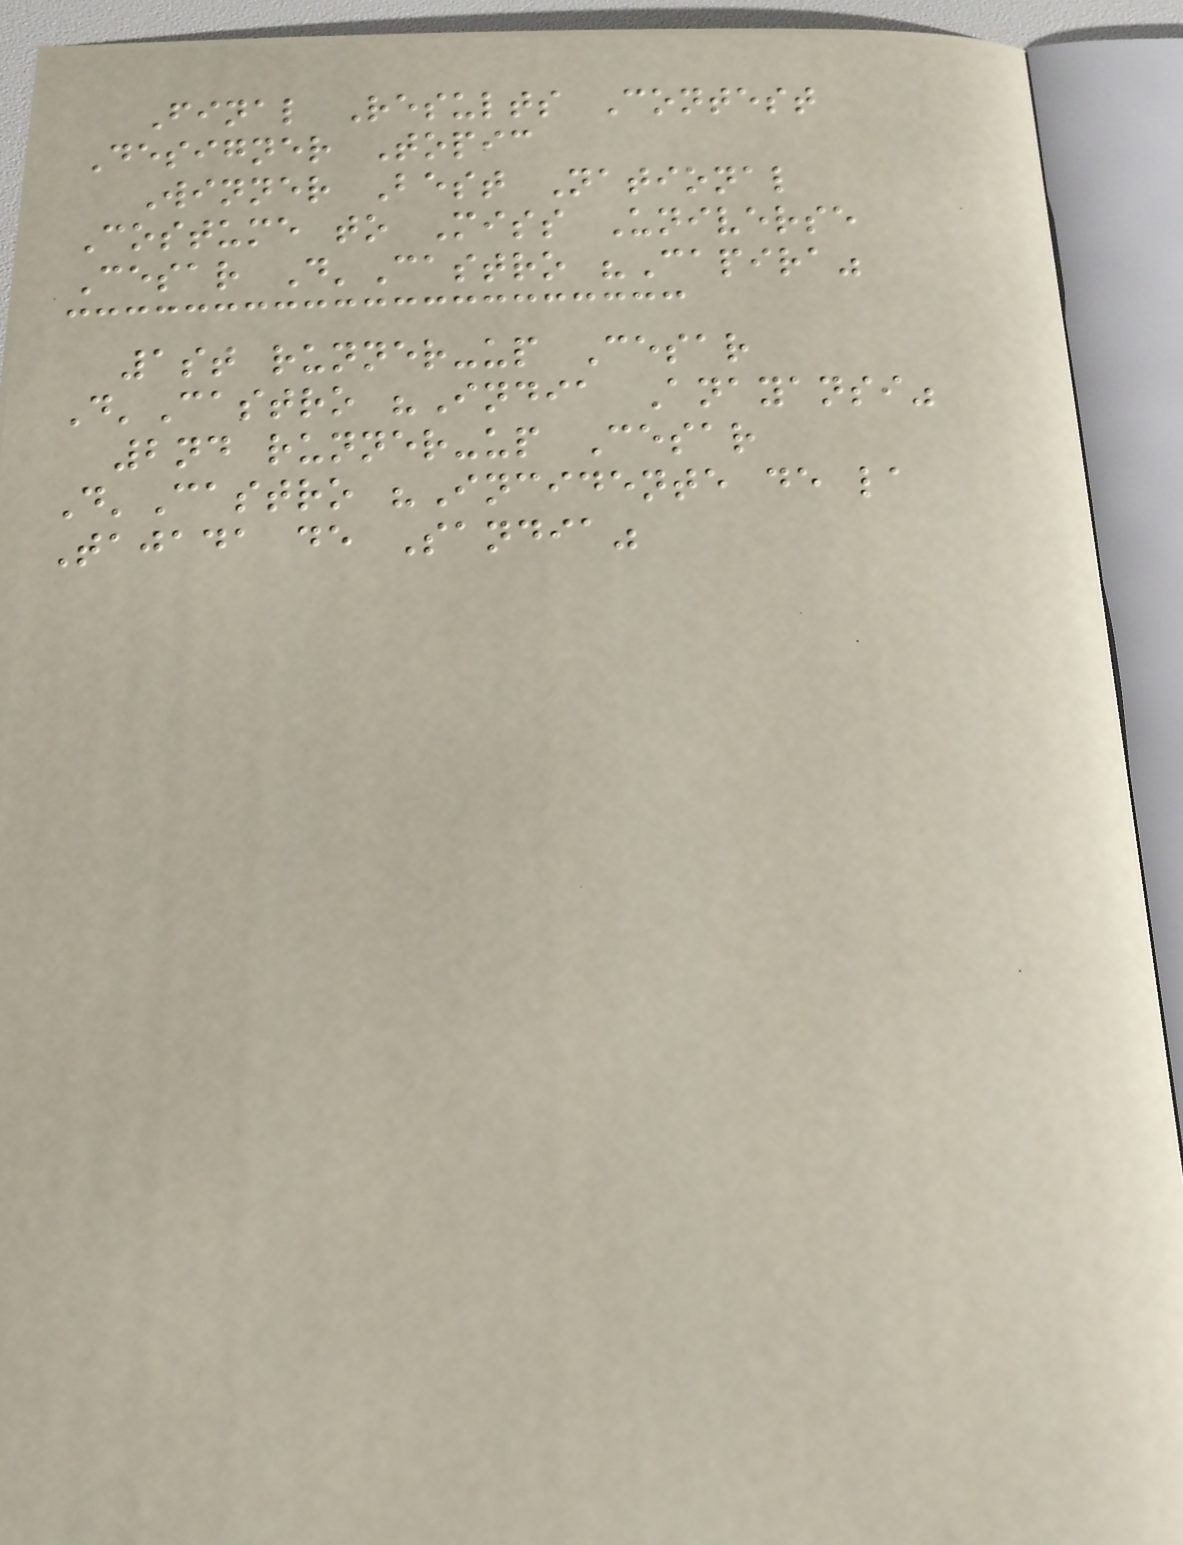Final Results Contest
Designer Topic
Winner Best National
Costume to Miss Universe
Cesar D'Castro "Capira"
1st runner-up Cesar
D'Castro "India Anayansi"
2nd runner-up Cesar
D'Castro "Incidente de la
Tajada de Sandia"
